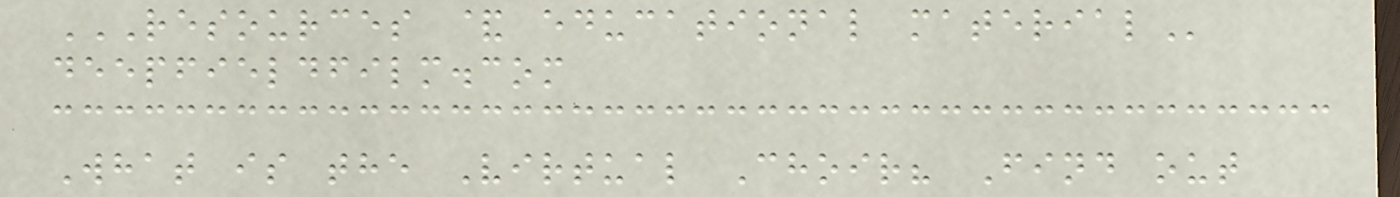RESOURCES & EDUCATIONAL MATERIAL
deepfieldfilm.com
What is the Virtual Choir? Find out
